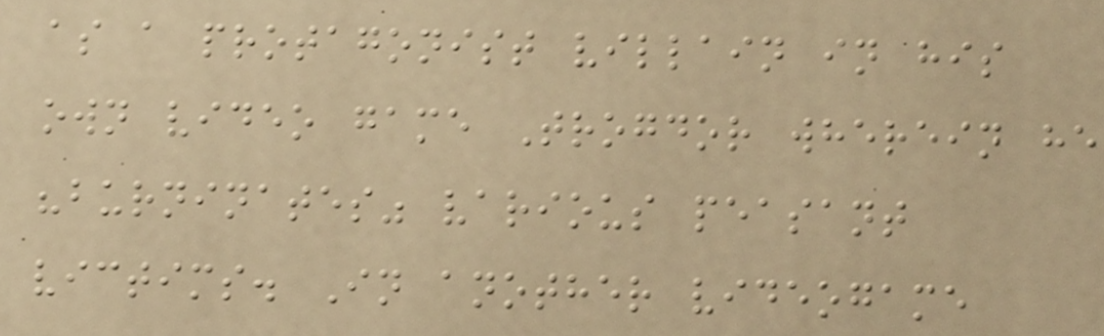as a protagonist villain in his
own video game Trogdor wherein he
"burninates" various peasant
victims. In another videogame
